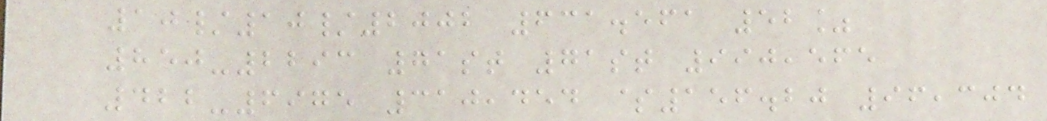10/10/2002 631.561 52%
850-2293 71st 71st 990,565
422-6975 310,454 $156.20 96,304
